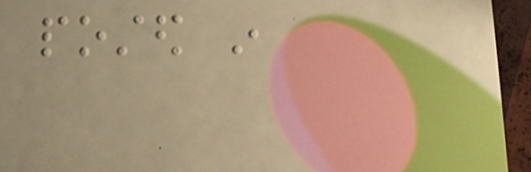posted in
